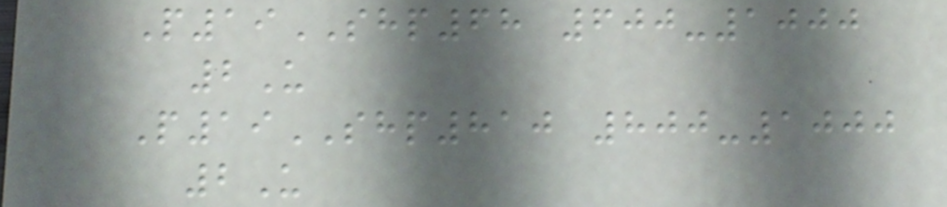P19SHP68 600-1000
2U
P19SHP810 800-1000
2U
